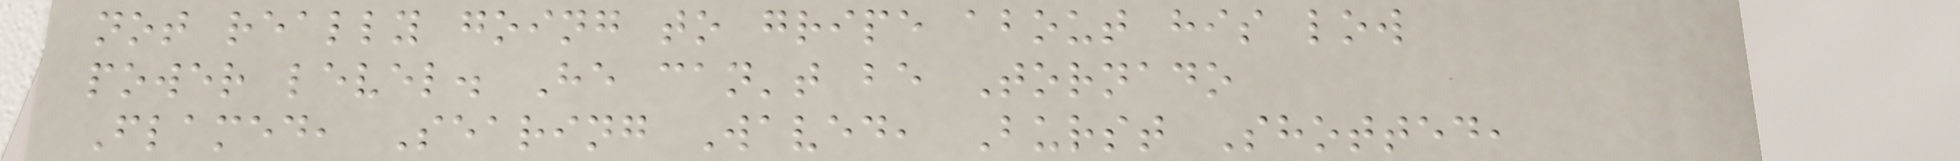not really going to gripe about his low
power level. He can't be Tornado
Flamed, Searing Waved, Burst Shotted,
